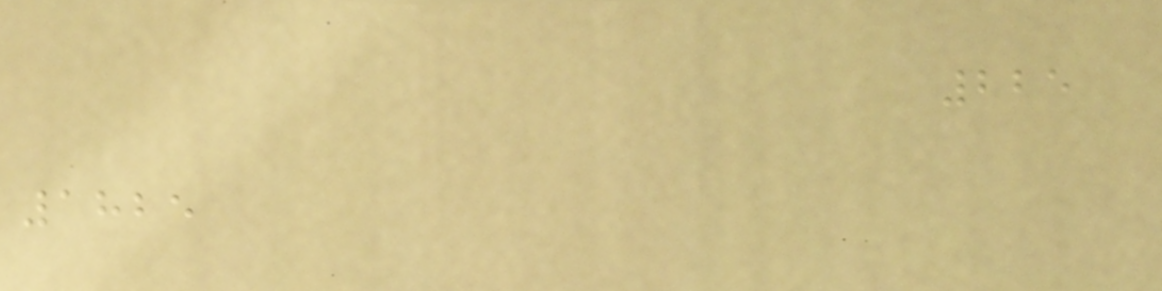225
1825
